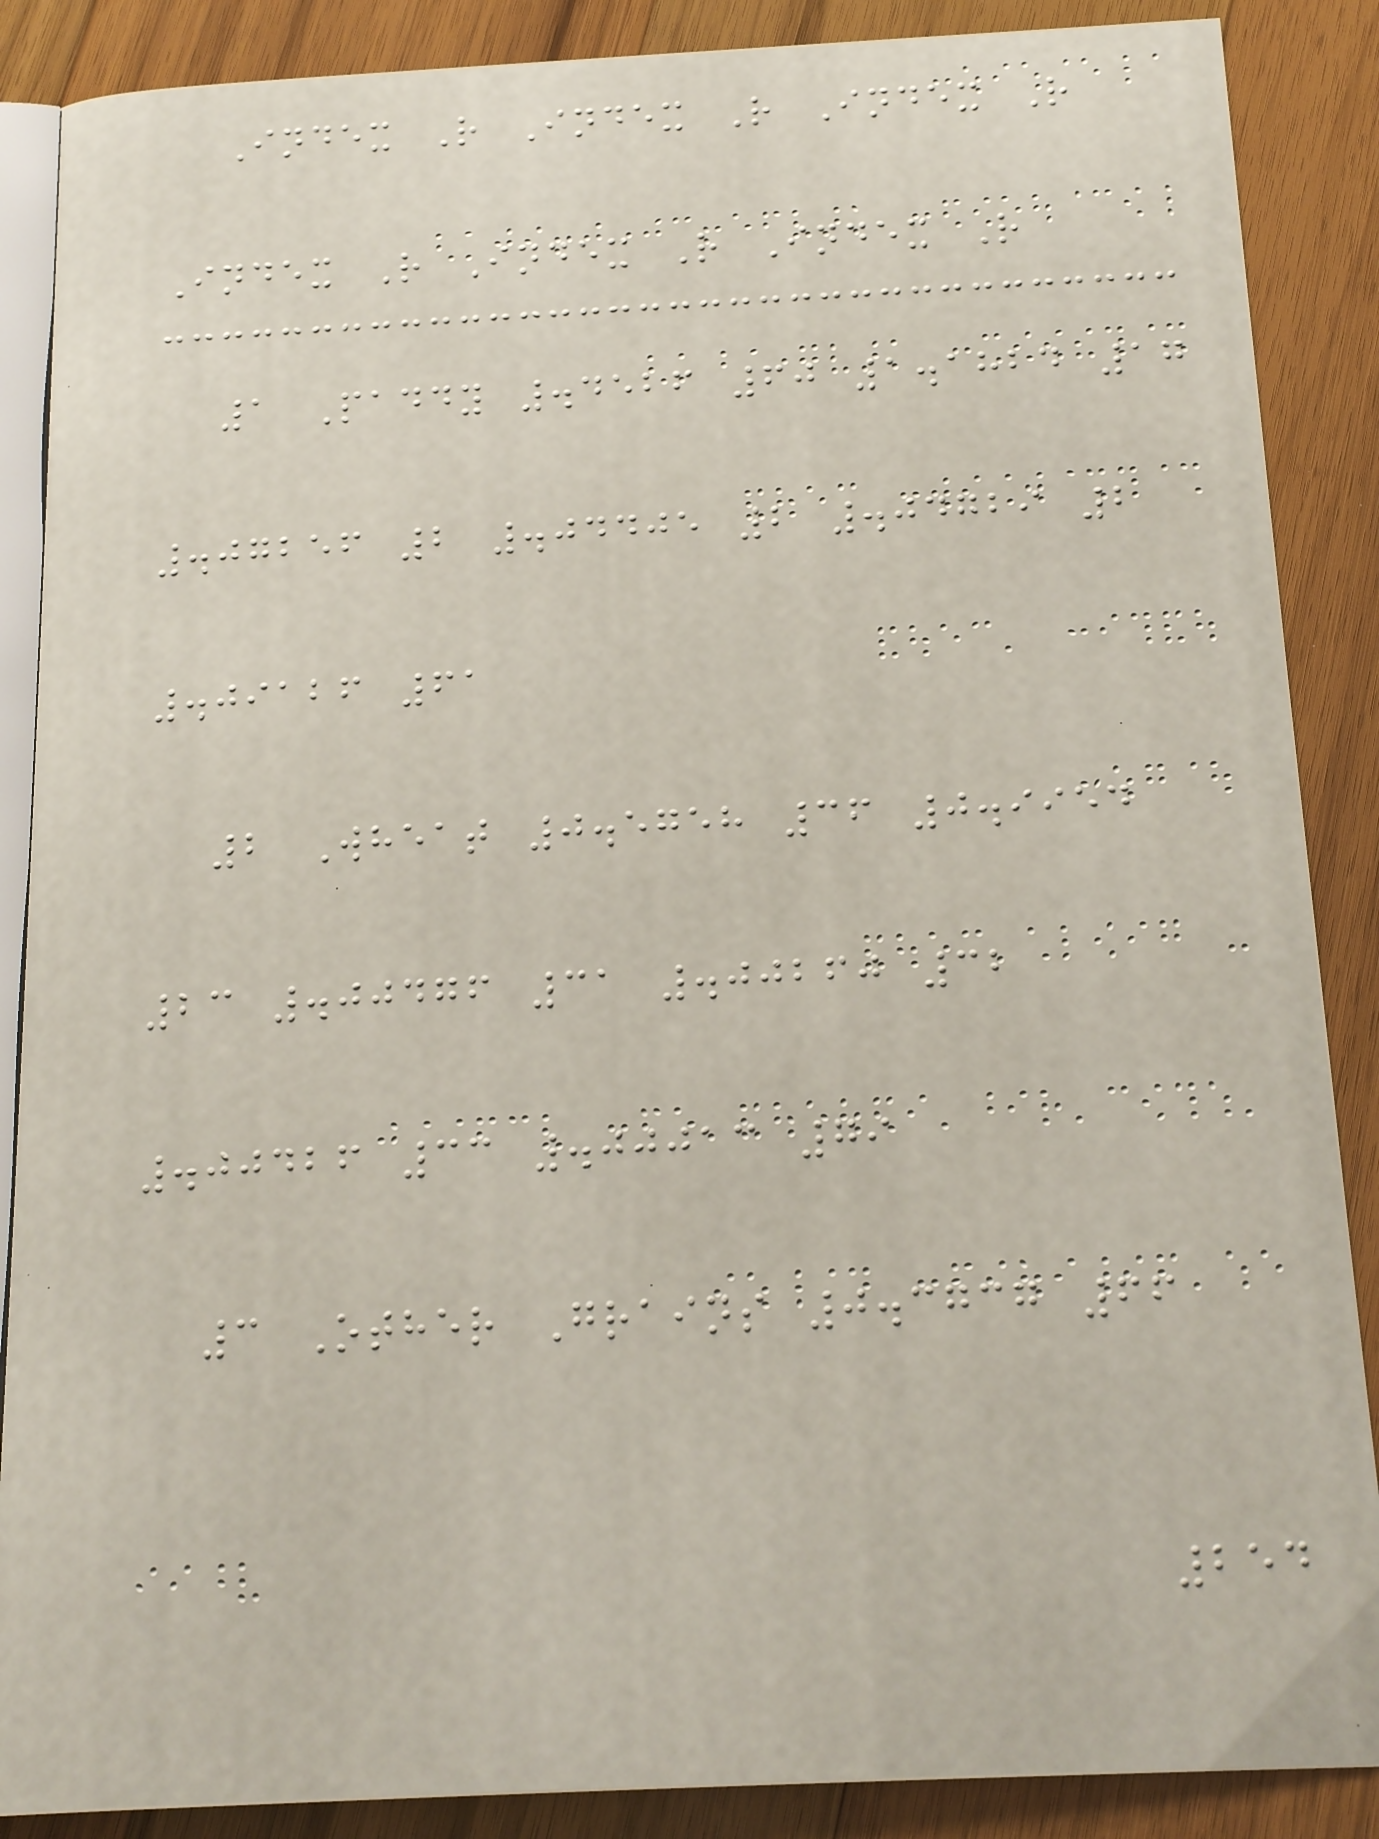Index R Index R Index R
Index R Index R Index R
1 Paddy .4526 60 1.1824 17
.07256 2 .04405 2 .04729 2
.09126 61
2 Wheat 0.5758 36 0.9954
23 .00476 31 .00260 32
.00426 33 .00013 79
3 Other Grains 0.3737 66
254
